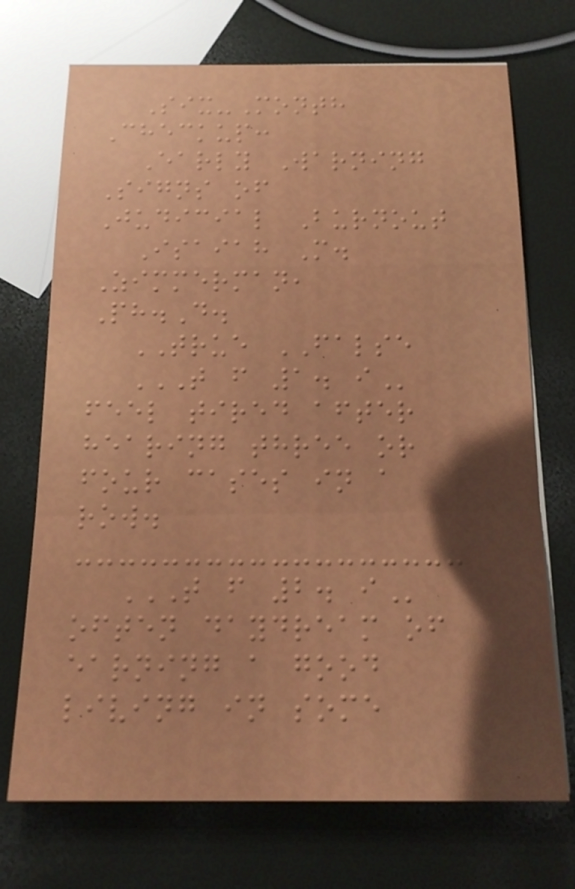Six-Month
Checkup:
Early Warning
Signs of
Judicial Burnout
Isaiah M.
Zimmerman,
Ph.D.
TRUE FALSE
T F 1. I
feel tired after
hearing three or
four cases in a
row.
T F 2. I
often daydream of
earning a good
living in some
